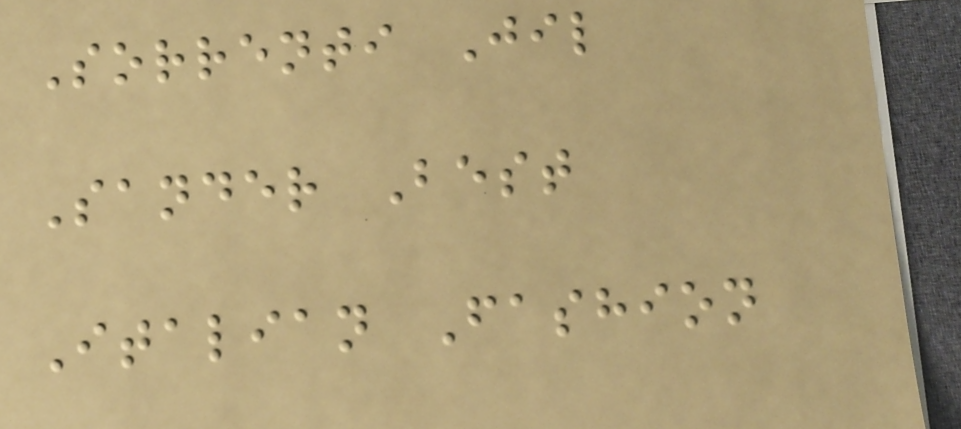Sorrenti Jil
Sander Best
Italian Fashion
